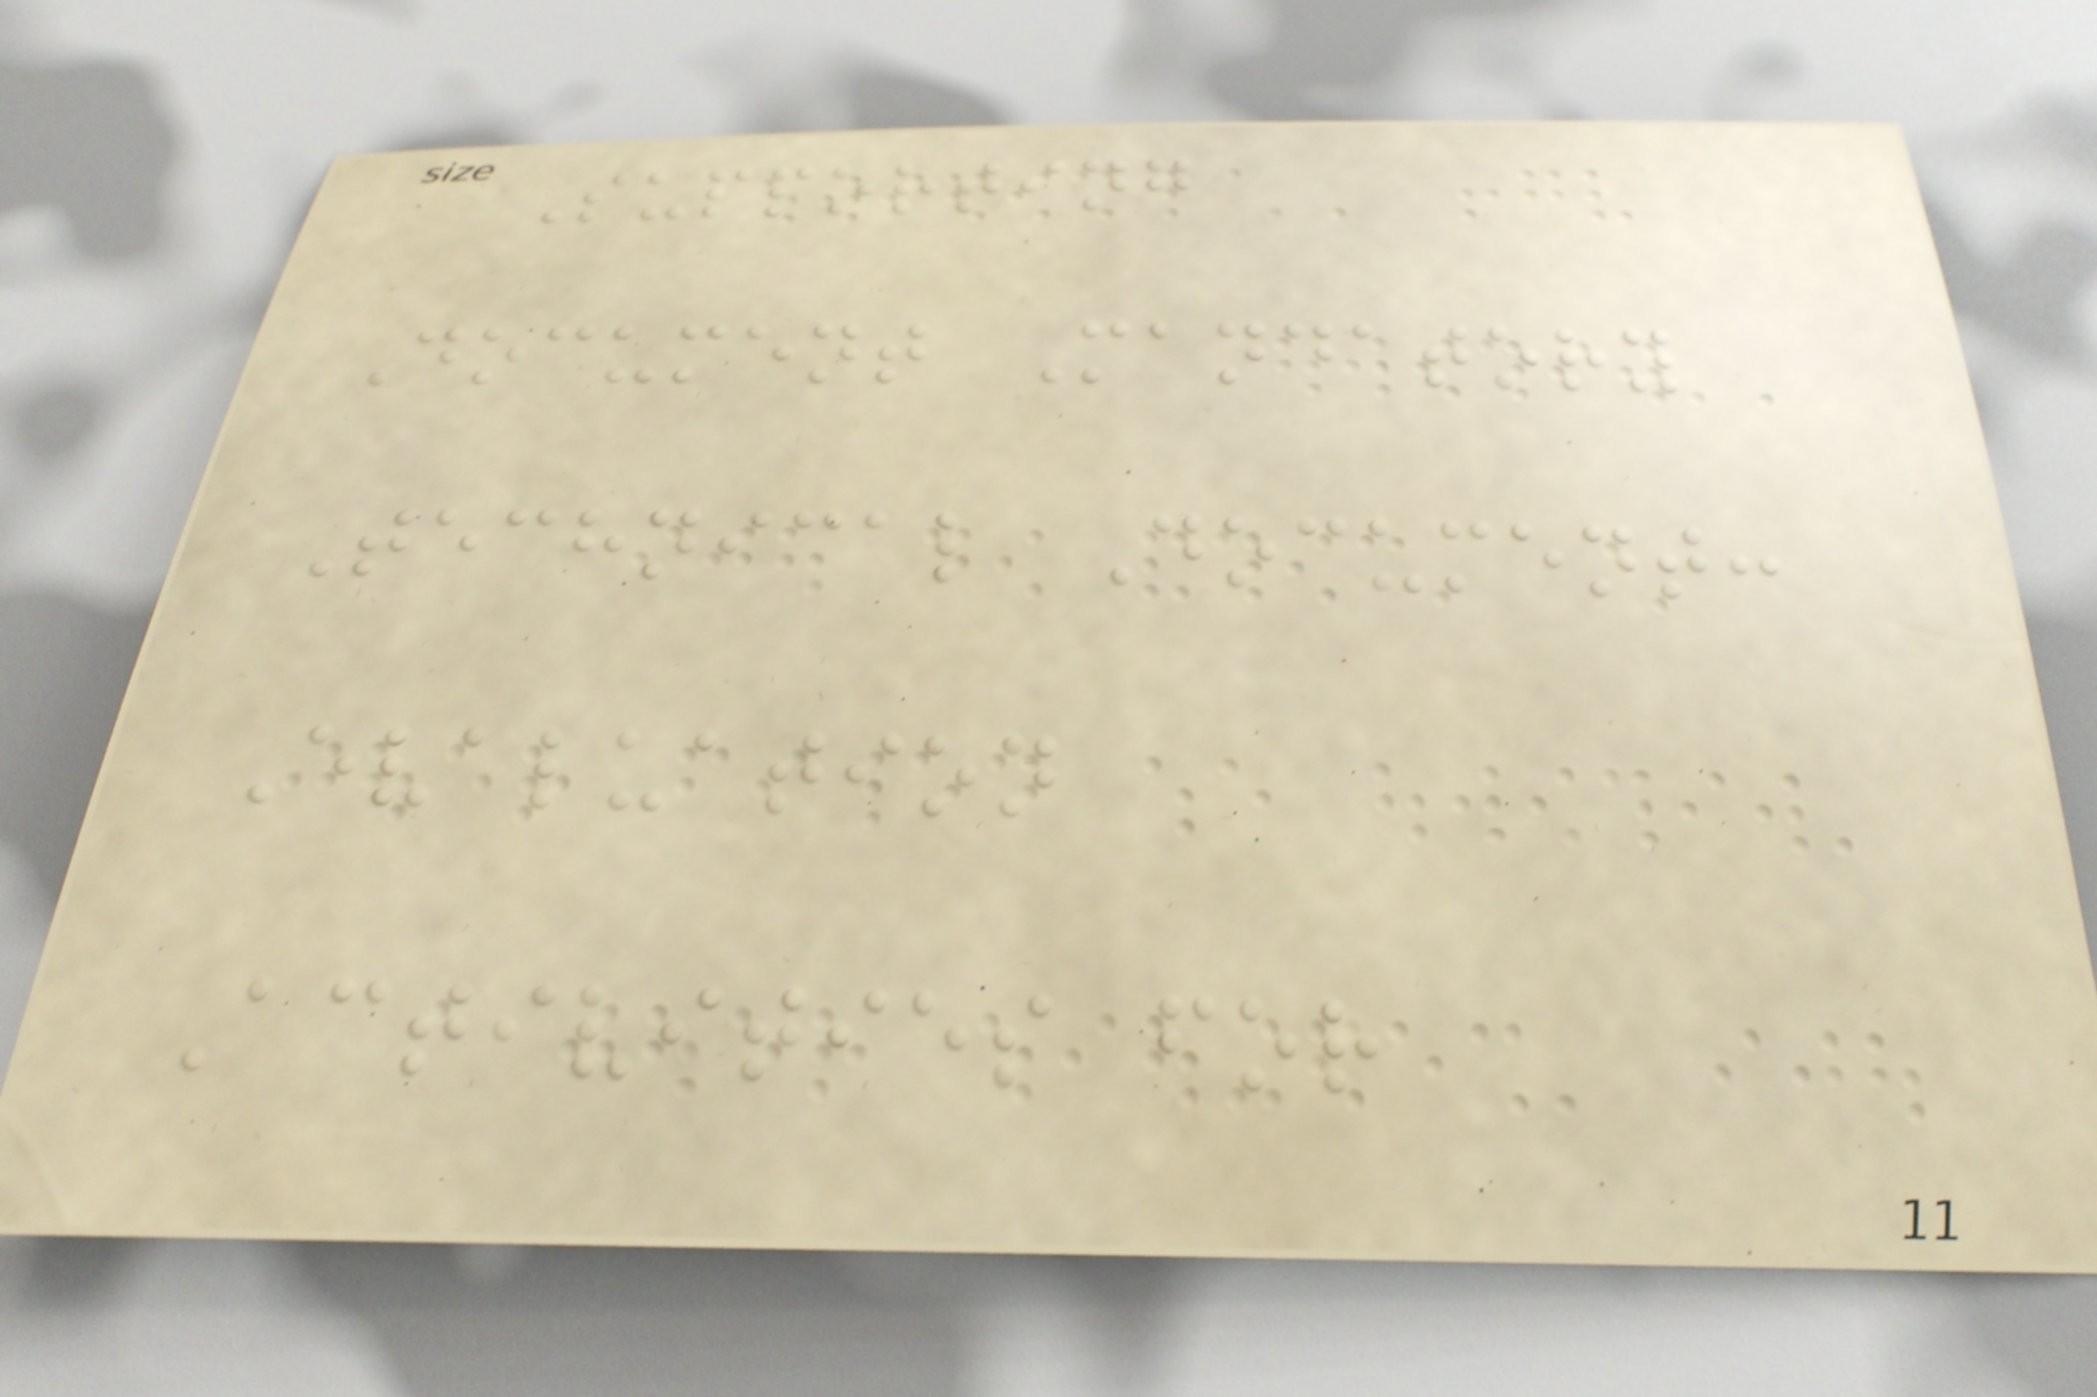Supporting
Document Mandatory
Technical Document:
Evaluation
Activities for
